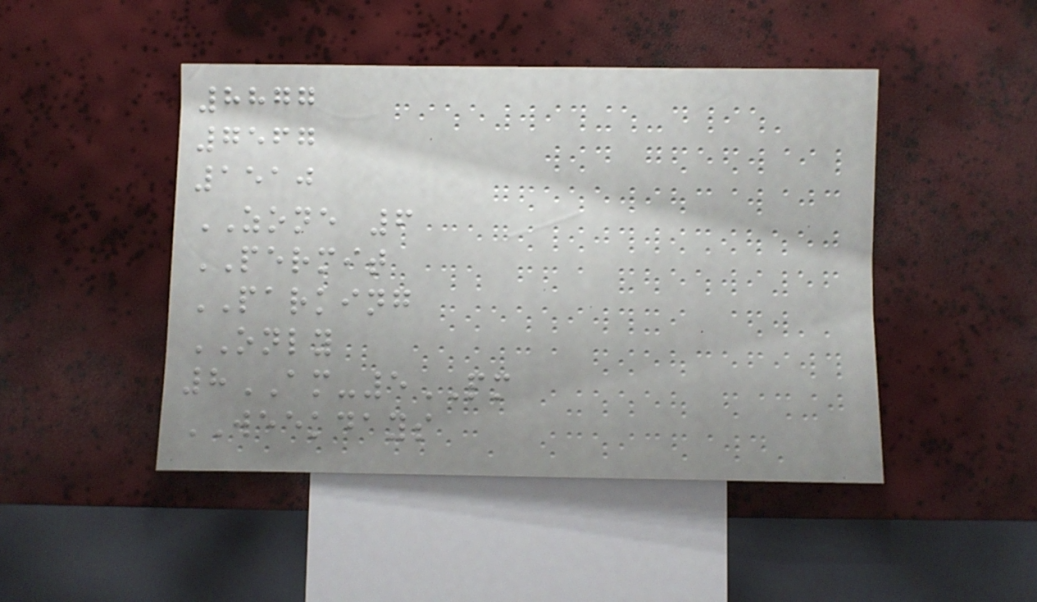8877
7567
1510
ZONE 6
PERMIT
PARKING
ONLY
8AM-5PM
WEEKDAYS
